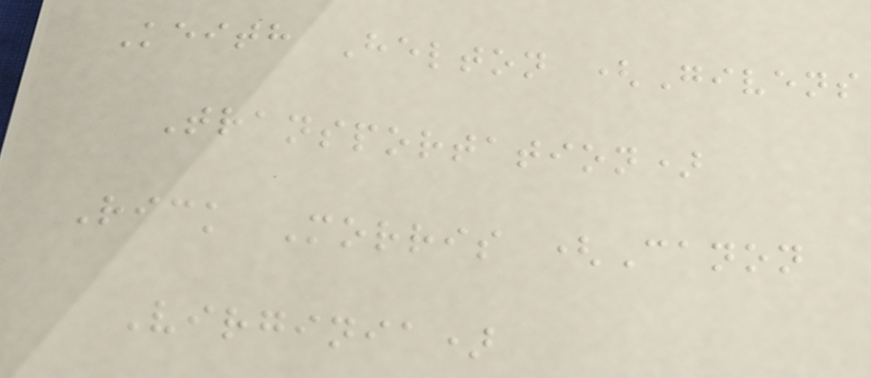Keith Helton (Givens
Transportation)
Rick Morris (Canon
Virginia)
